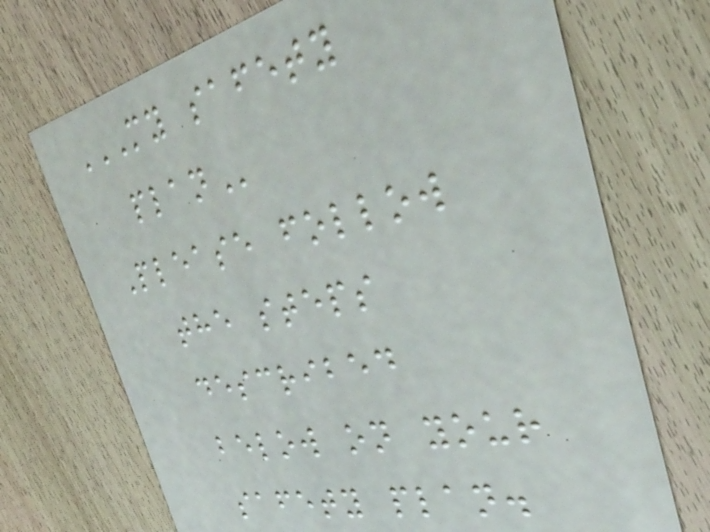MY SAFETY
PLAN
Please follow
the steps
described
below on your
safety plan.
